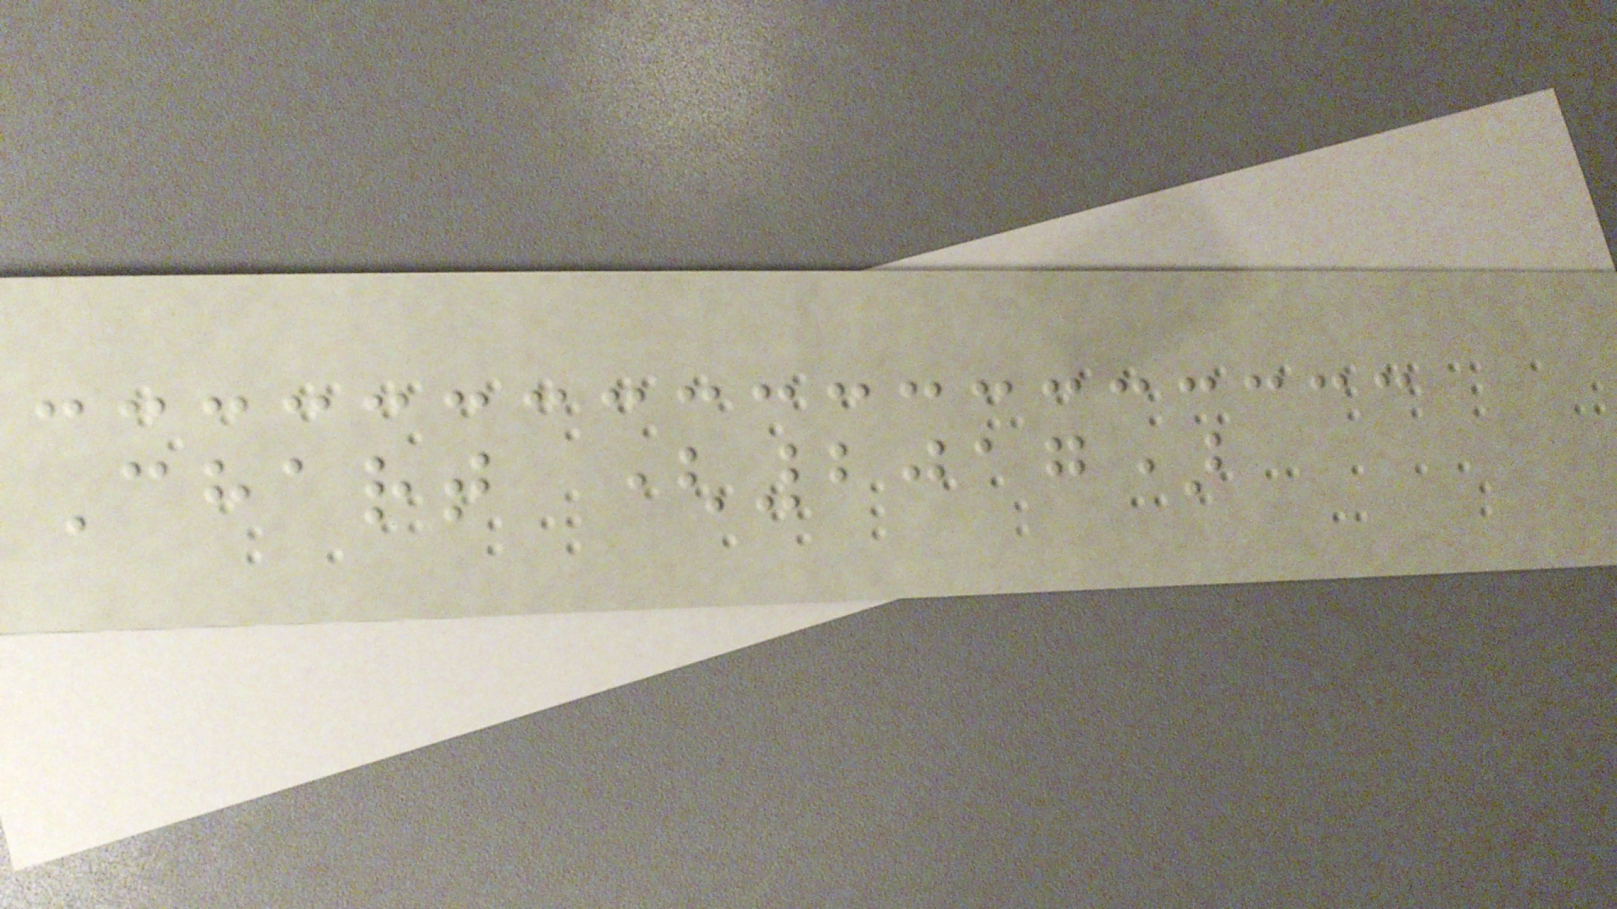Chart (2017)
